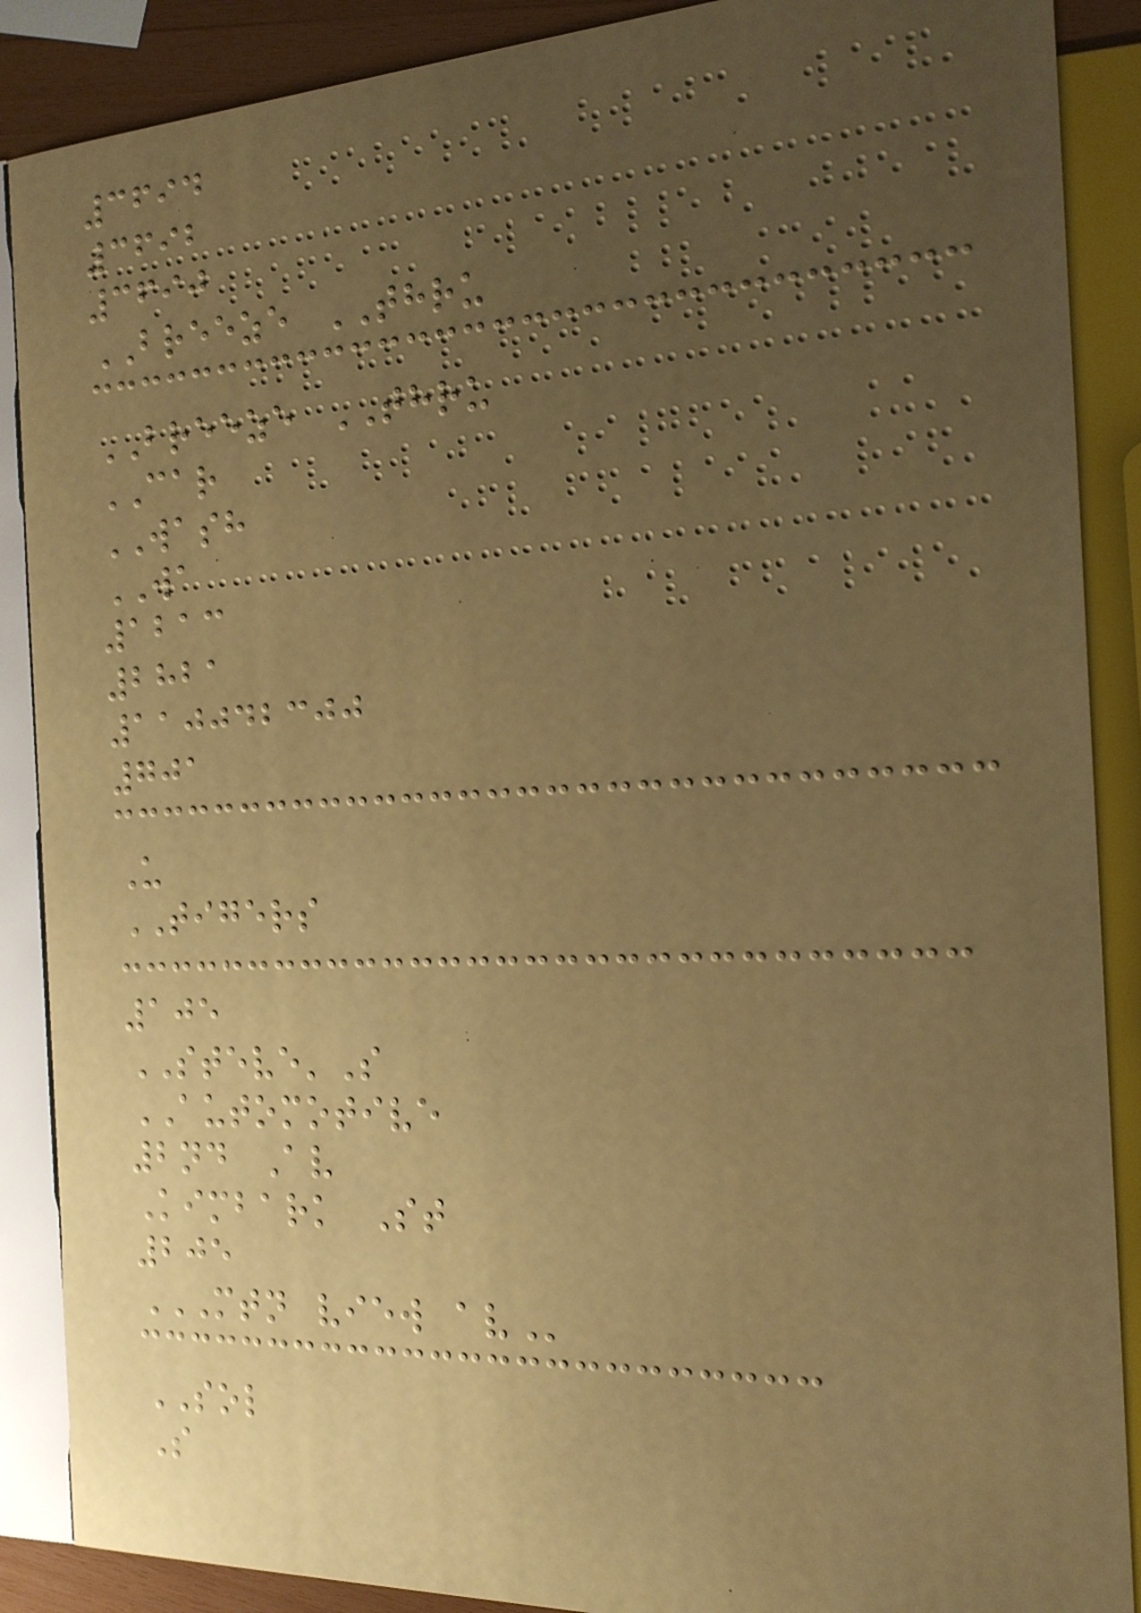3694
3692
3690
BREEZE THRU
BREEZE THRU
CAR
WASH
WA
1213
2821
110042300
701
U
TIGERS
105
STEVE'S
AUTOMOTIVE
2nd Av
Kimbark St
205
MTN VIEW AV
SOL
S
